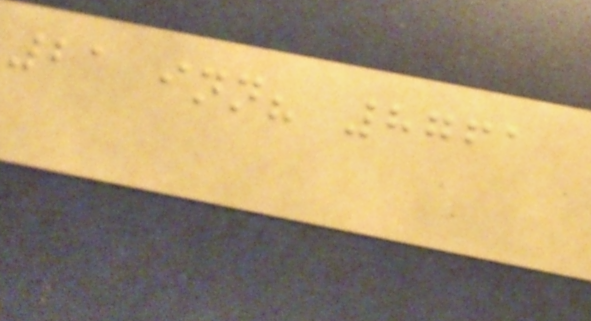21 inn? 8761
